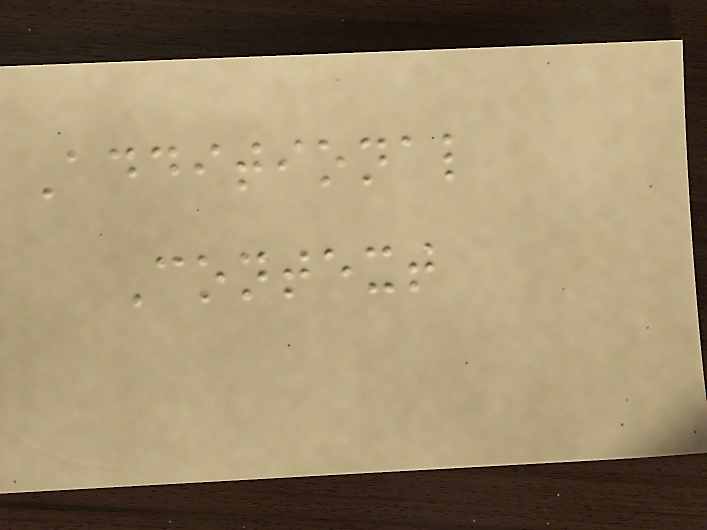Additional
Context
